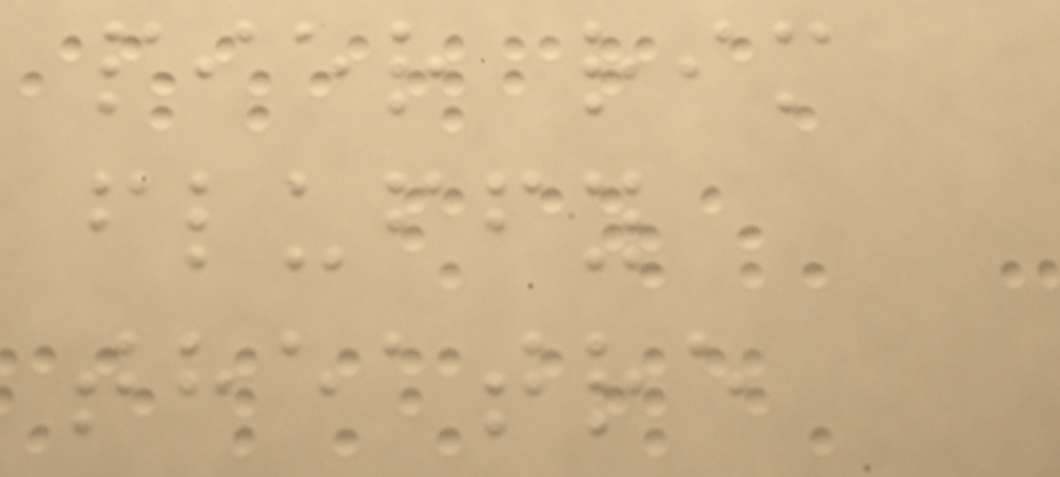pier rim
fluffy
theatre
